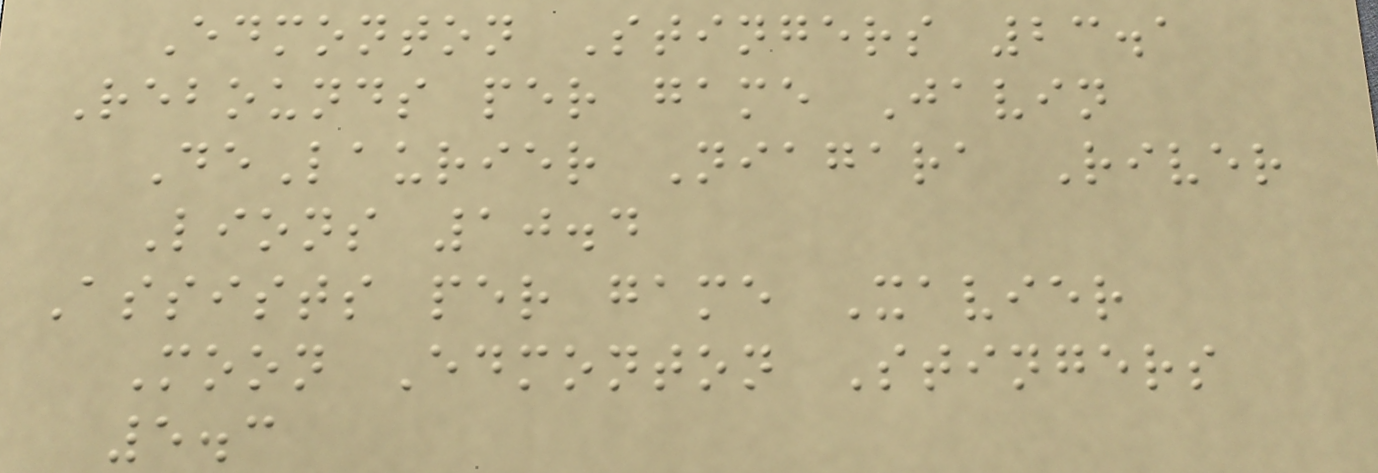Edmonton Stingers 23.1
Rebounds per game Javin
DeLaurier Niagara River
Lions 10.4
Assists per game Xavier
Moon Edmonton Stingers
5.3
